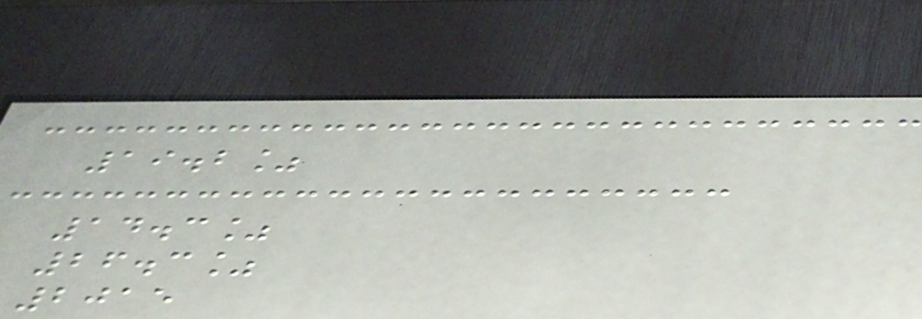19.2%
14.3%
26.3%
2015
